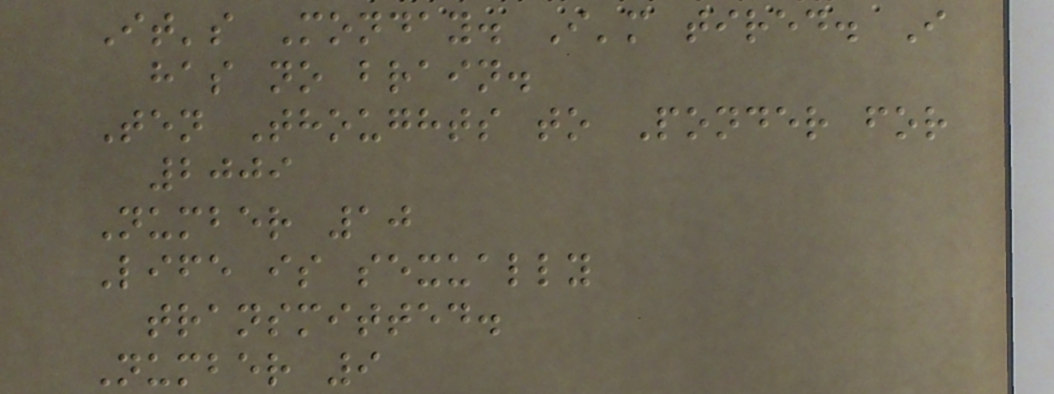It's Monday. I'm tired. I
has no brain.
Ten Thoughts to Ponder for
2009
Number 10
Life is sexually
transmitted.
Number 9
